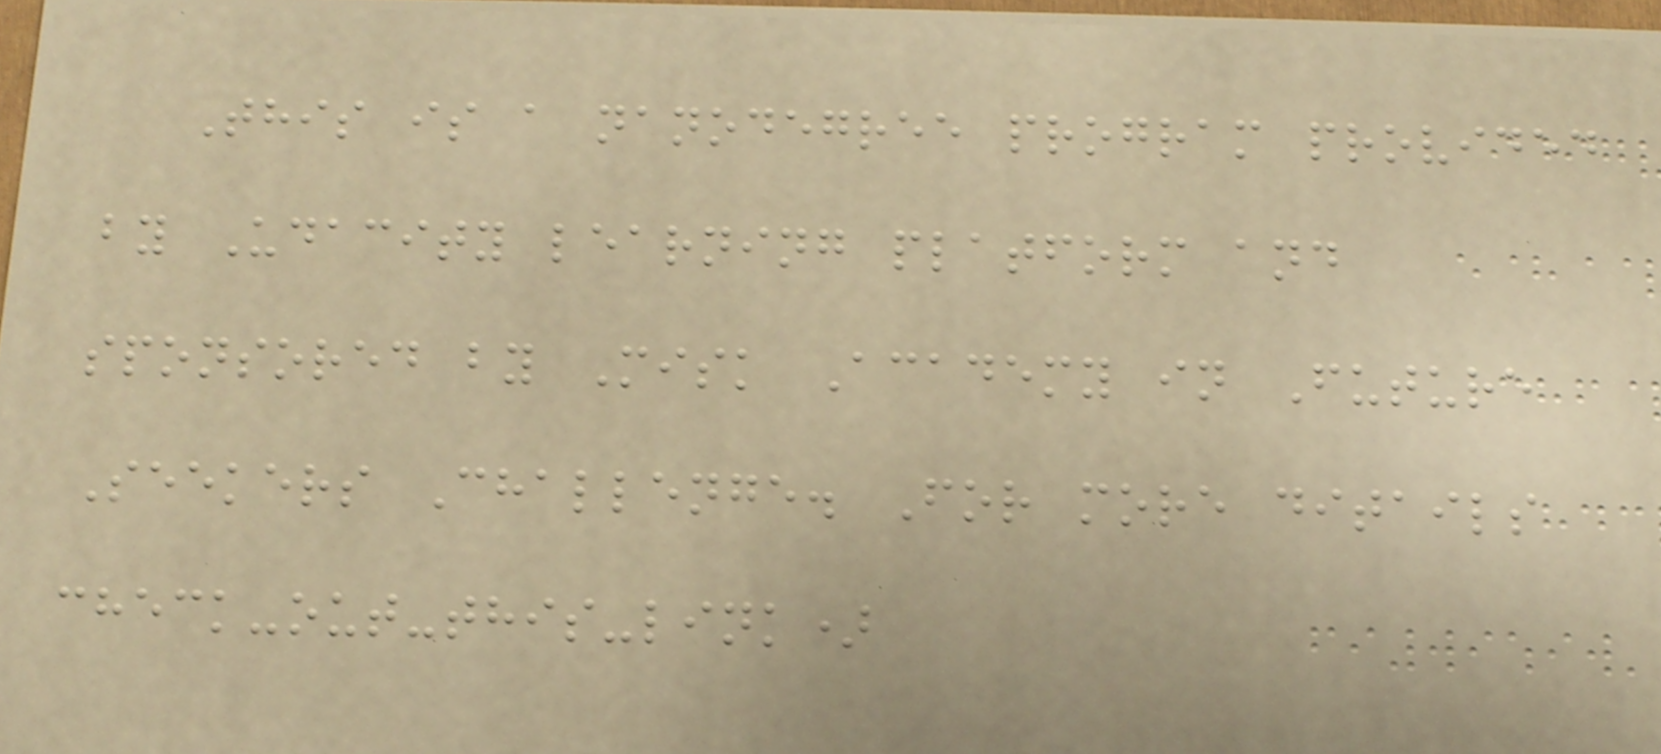This is a nanodegree program provided
by Udacity learning platform and
sponsored by Misk Academy in Future
Seekers Challenge. For more ditails
check-out-this-link)
